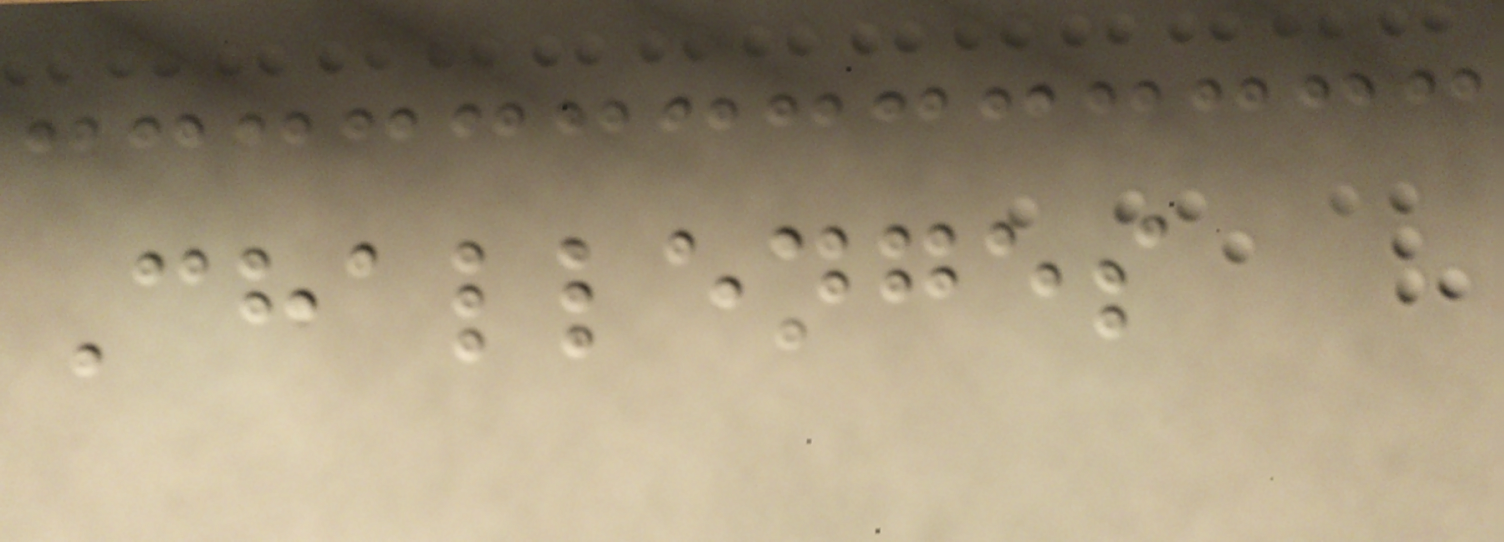Challenges
